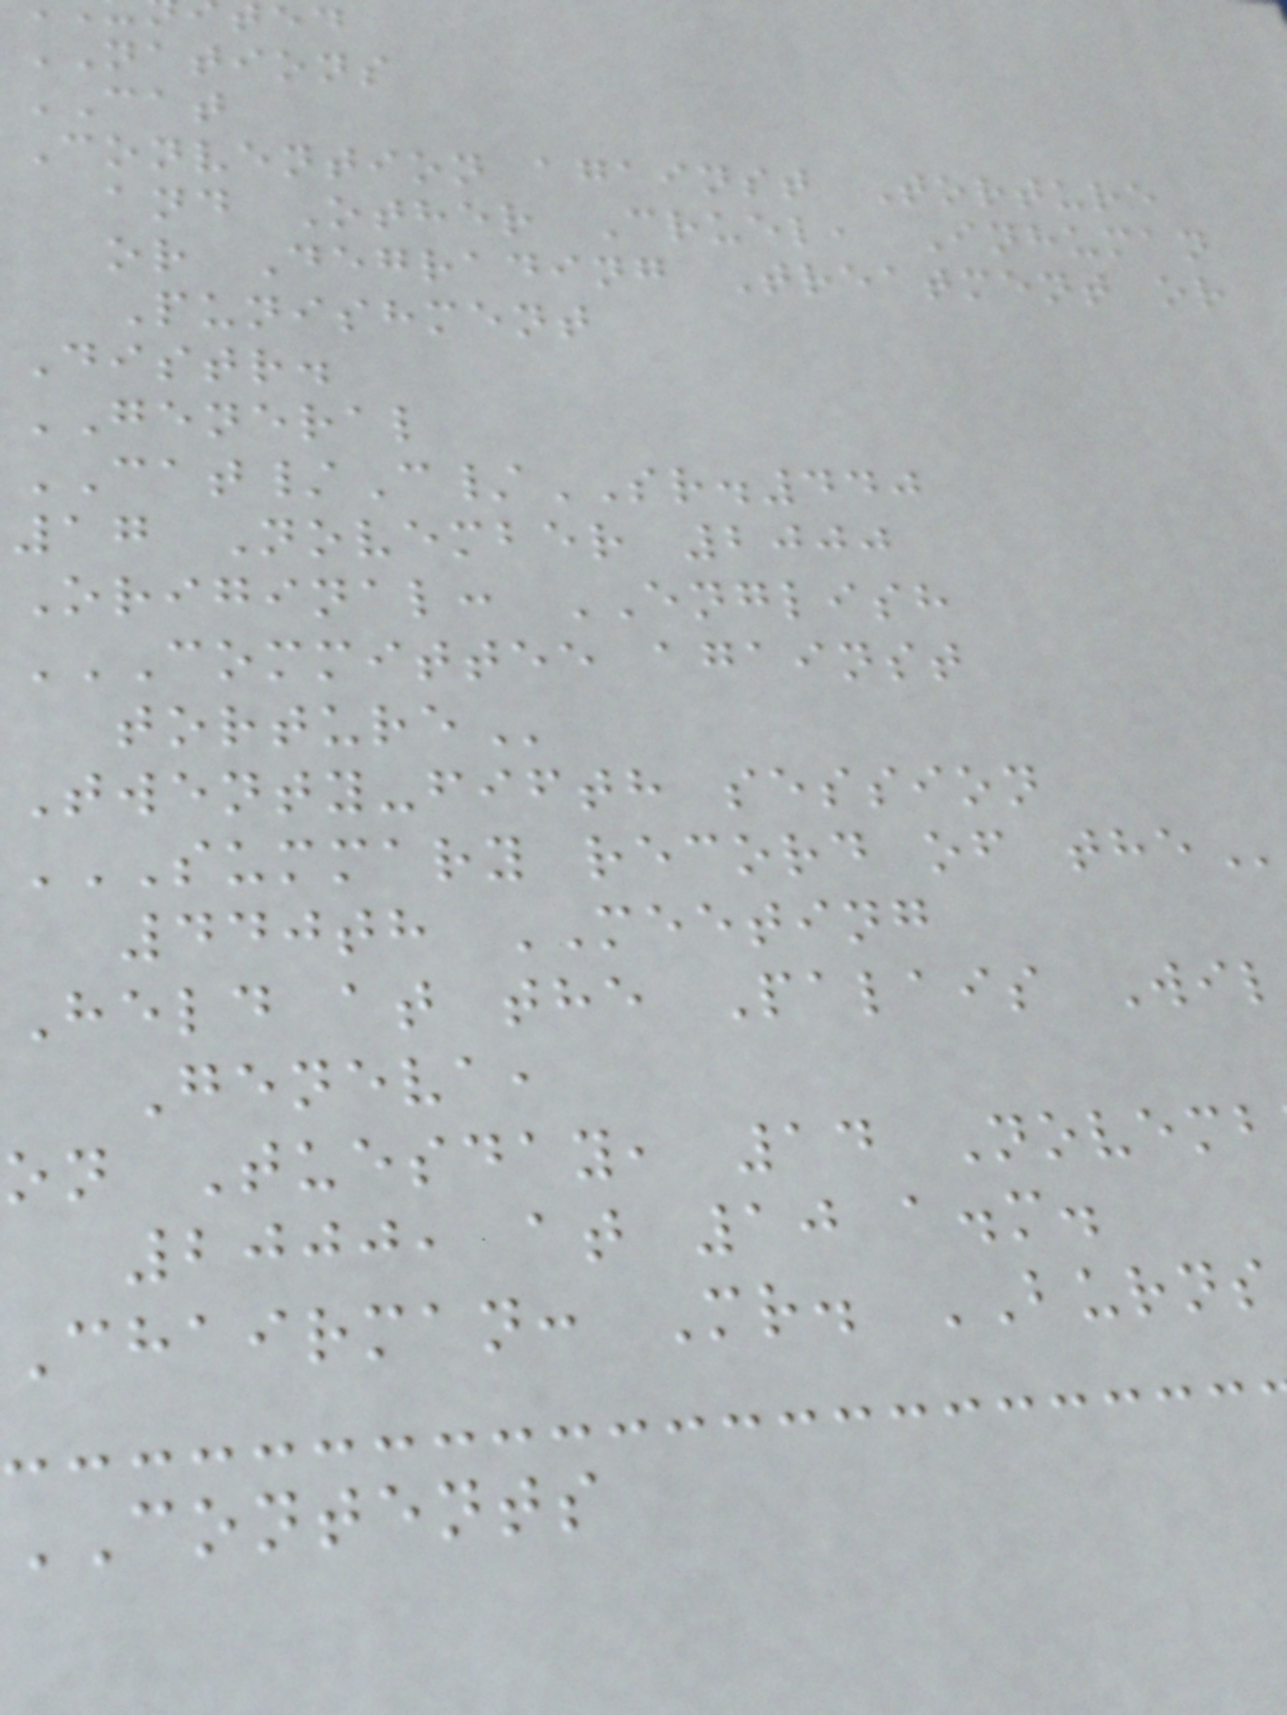NATIONS
CAT
Convention against Torture
and Other Cruel, Inhuman
or Degrading Treatment or
Punishment
Distr.
GENERAL
CAT/C/SR.440
17 November 2000
Original: ENGLISH
COMMITTEE AGAINST
Twenty-fifth session
SUMMARY RECORD OF THE
440th MEETING
Held at the Palais Wil
Geneva,
on Tuesday, 14 Novemb
2000, at 10 a.m.
Chairman: Mr. BURNS
CONTENTS
